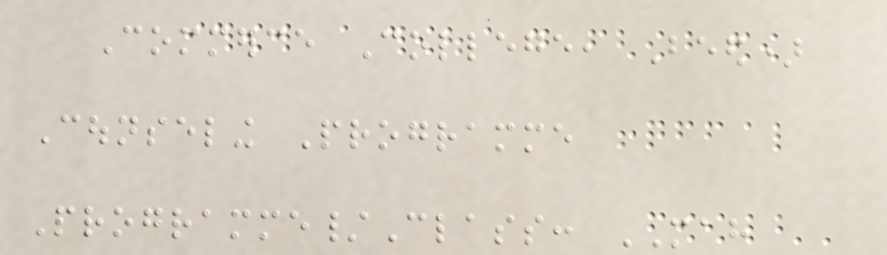Commerce College, Beed)
Counseling Programme
Programme/Class: MAH
